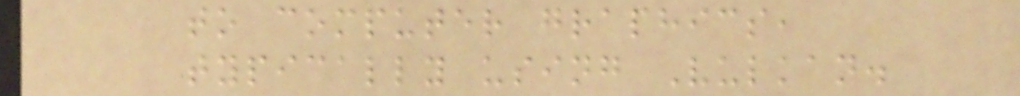to computer graphics,
typically using Vulkan.
